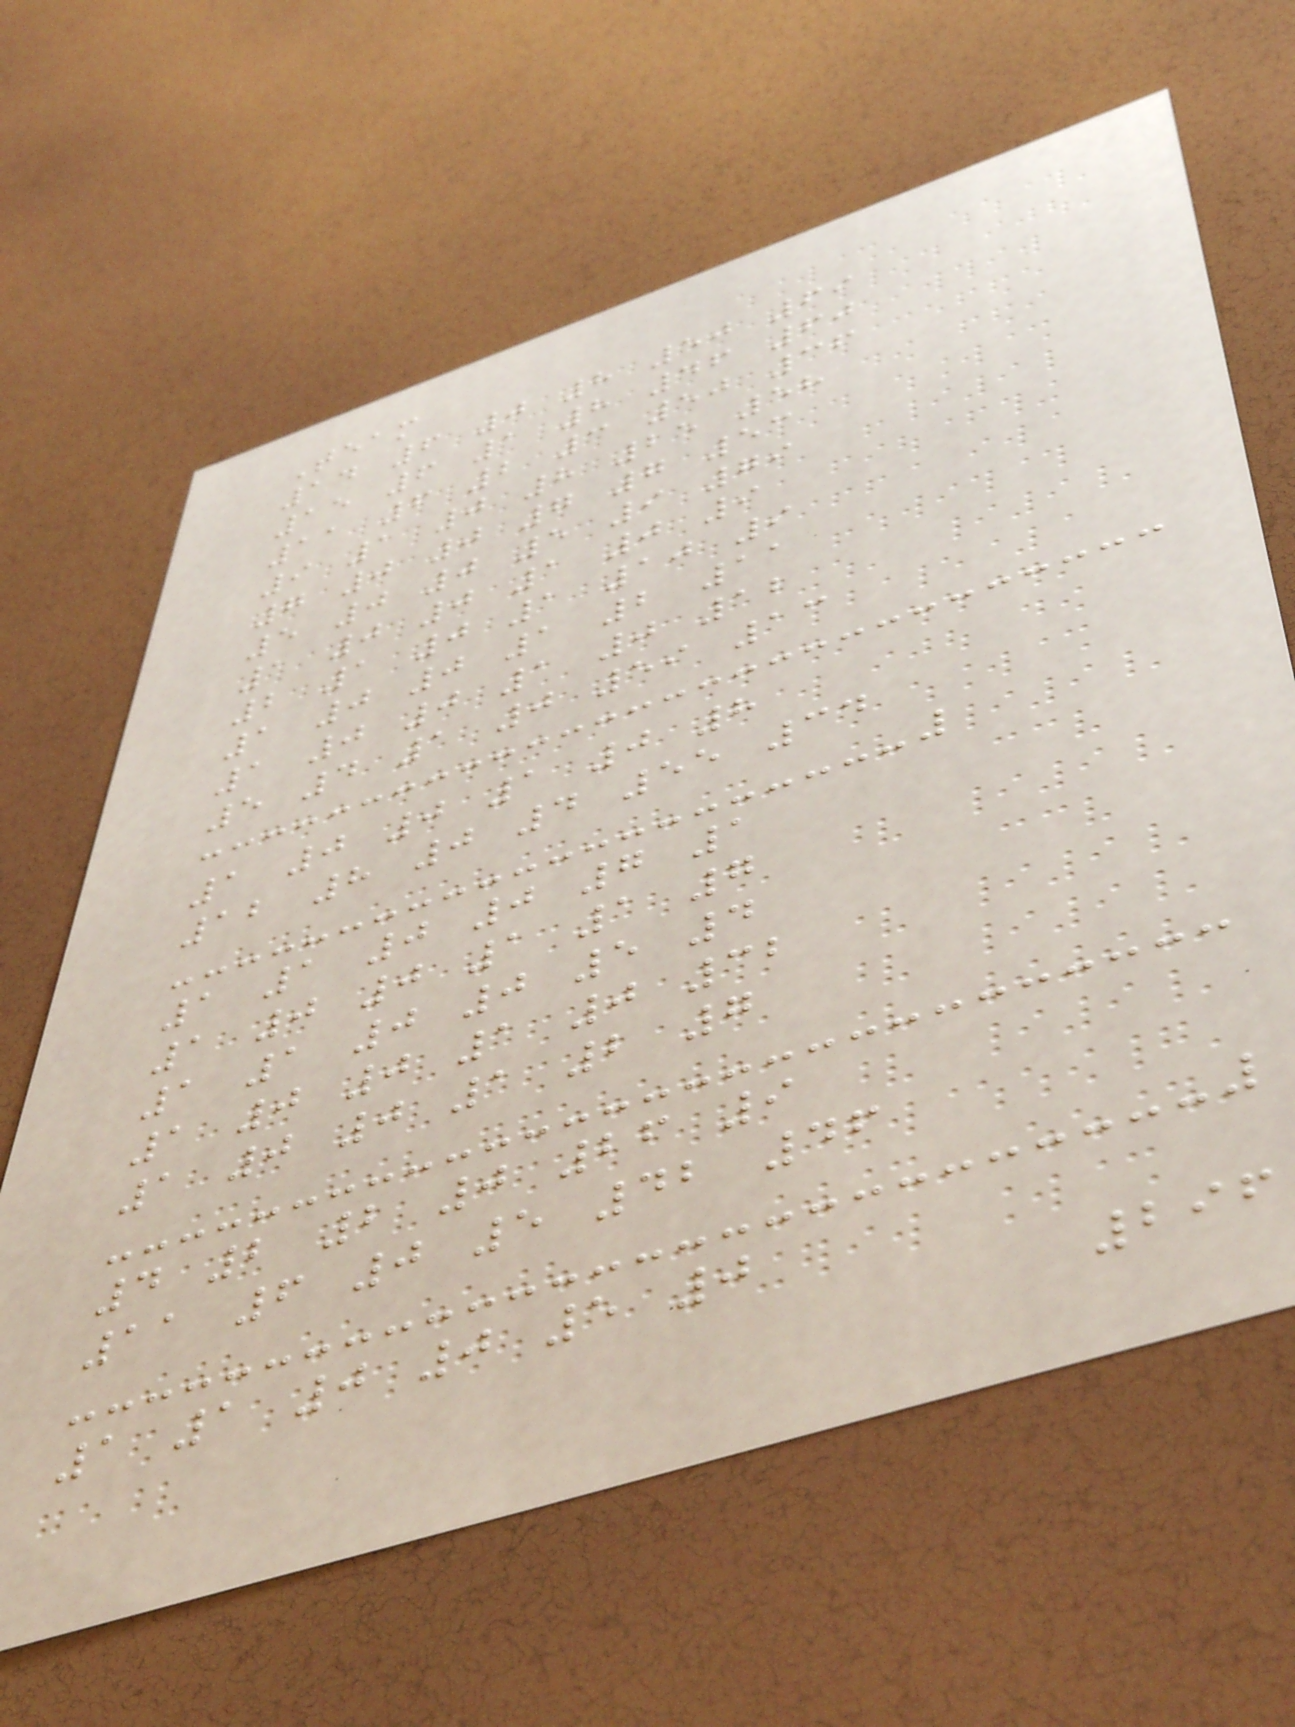Team
14 6 0 8 50 69
15 6 1 8 46 60
11 6 2 3 50 36
9 1 0 8 25 58
7 0 0 7 7 53
5 0 0 5 9 79
1 0 0 1 0 9
2 1 0 1 10 9
1 0 0 1 2 11
1 0 0 1 0 12
5 4 1 0 59 13
1 0 0 1 0 8
12 8 0 4 55 34
1 1 0 0 7 1
1 0 0 1 1 7
1 1 0 0 5 4
1 0 0 1 0 32
1 0 0 1 2 7
4 2 2 0 26 9
11 6 0 5 42 46
1 1 0 0 5 0
296
